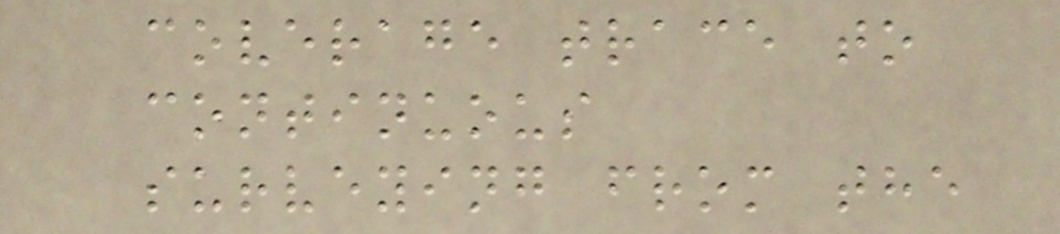coverage trace to
continuous
surveying from the
